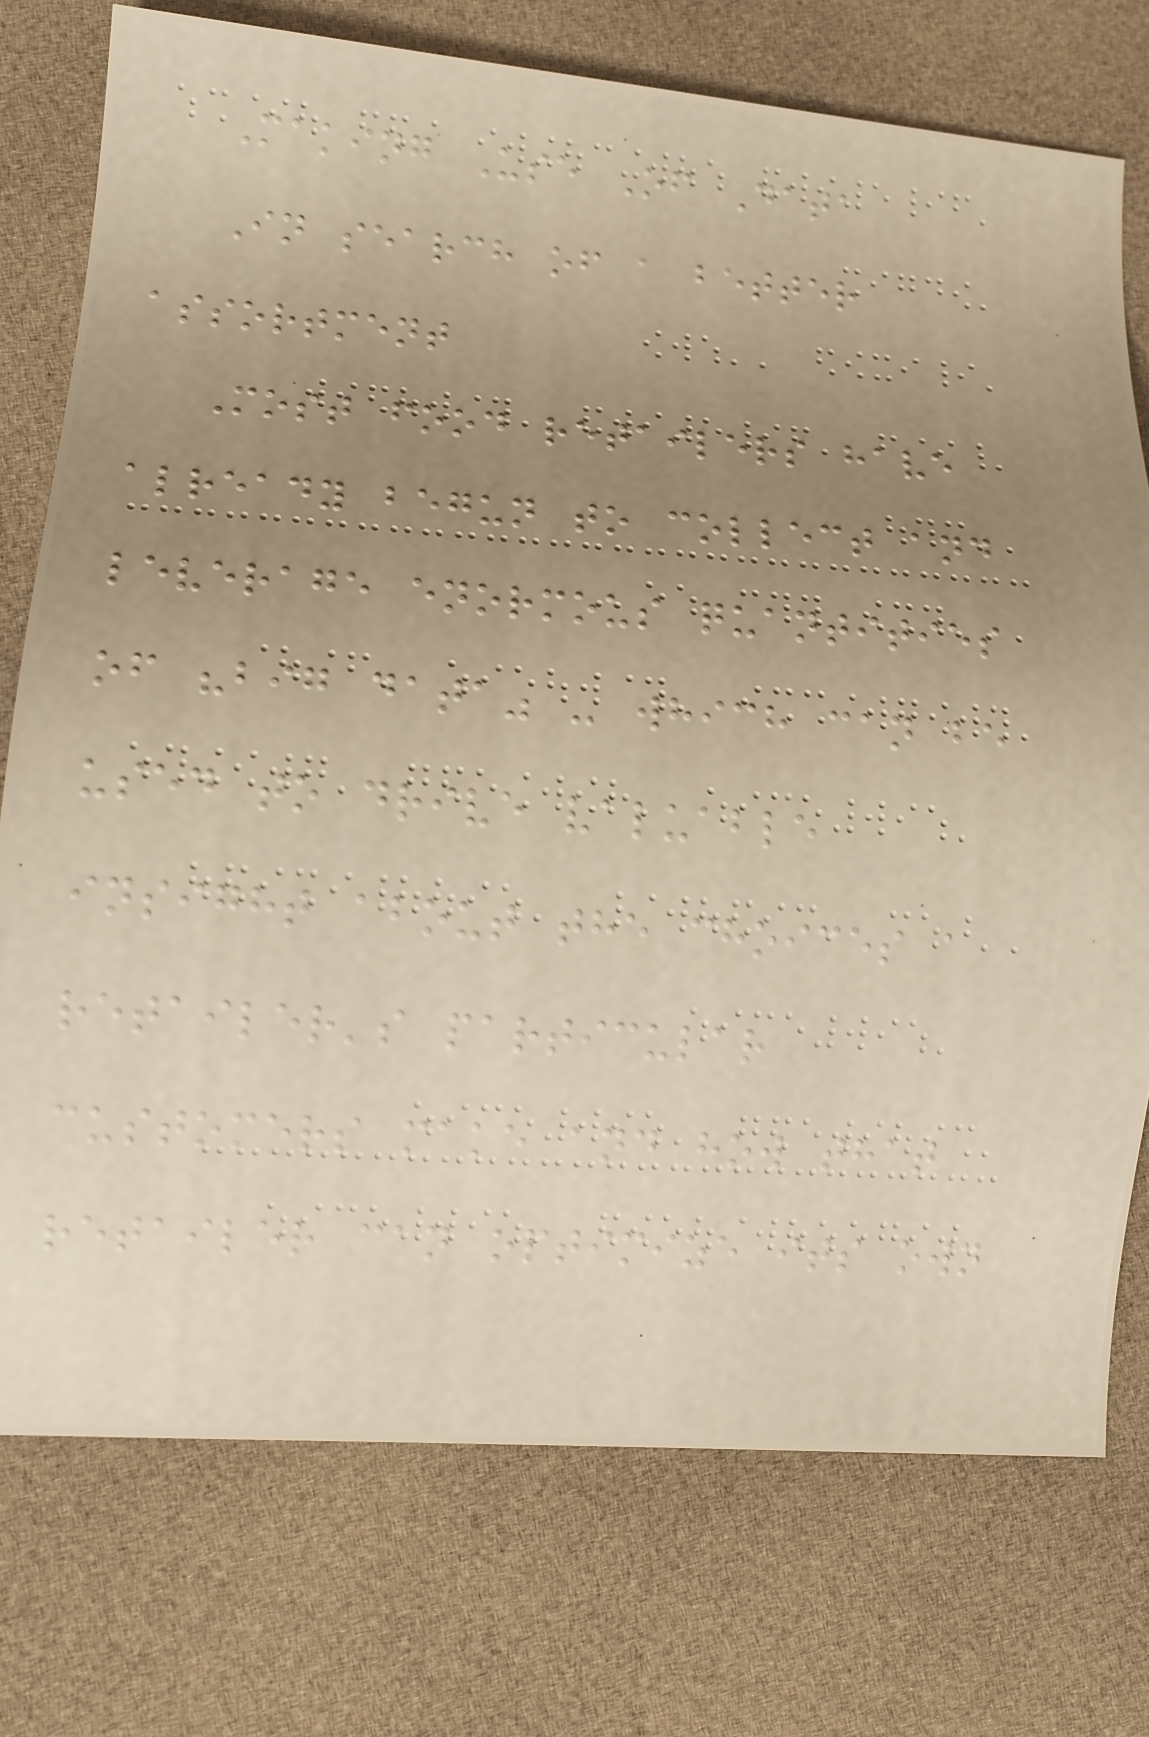Making Use Of Data
In search of a better
assortment
Most food retailers have
already begun to collect and
leverage enormous quantities
of "big data" - which can be
used to drive valuable
insight about the choices a
retailer's particular
customers make and how that
retailer can optimize its own
